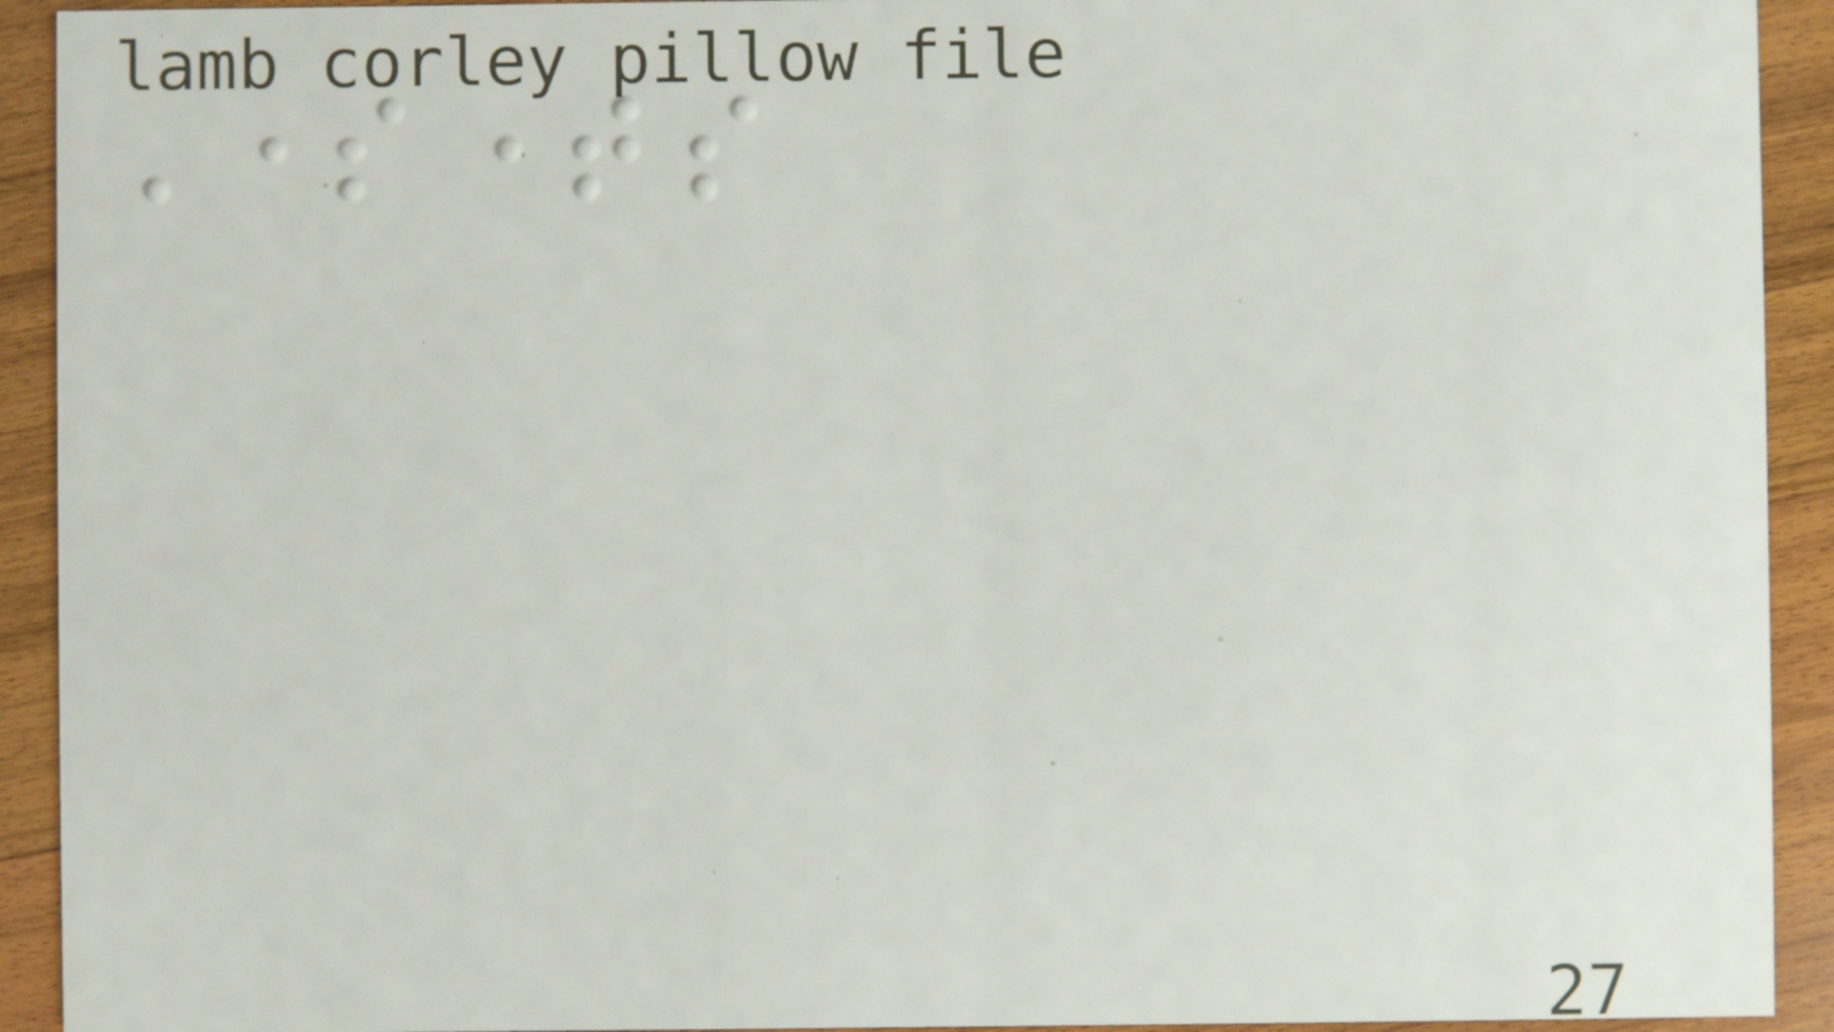Sometimes
